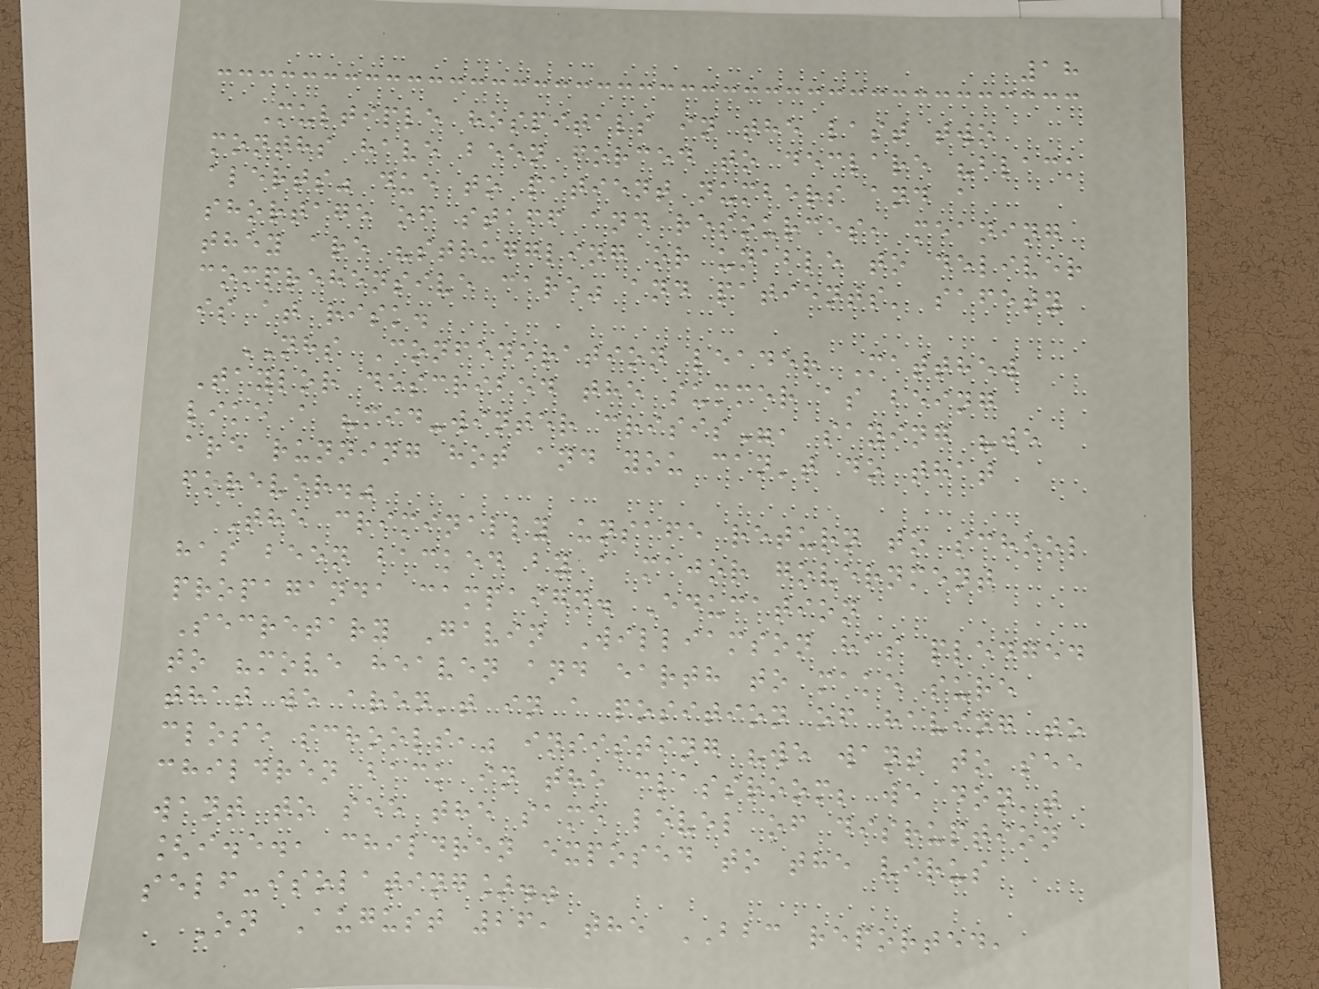18
Multiple hospitals in the last two
months have been forced to declare "black
alerts" due to patient numbers and a
shortage of staff and resources, meaning
they are "struggling or unable to deliver
comprehensive care" and patients' safety
is at risk.
NHS Confederation leader Matthew
Taylor described the summer as being
like a "mid-winter crisis", saying "we
are running hot and you can't do that
forever."
The criminally unsafe return to school
has been backed by a major government
propaganda campaign. Education
Secretary Gavin Williamson has pledged
to "move heaven and earth to make sure
that we aren't in a position of having to
close schools," insisting "we want to see
children back in the classroom; we don't
want to see the same level of disruption
[i.e., children exposed to the virus
self-isolating]."
On August 26, the BBC reported,
